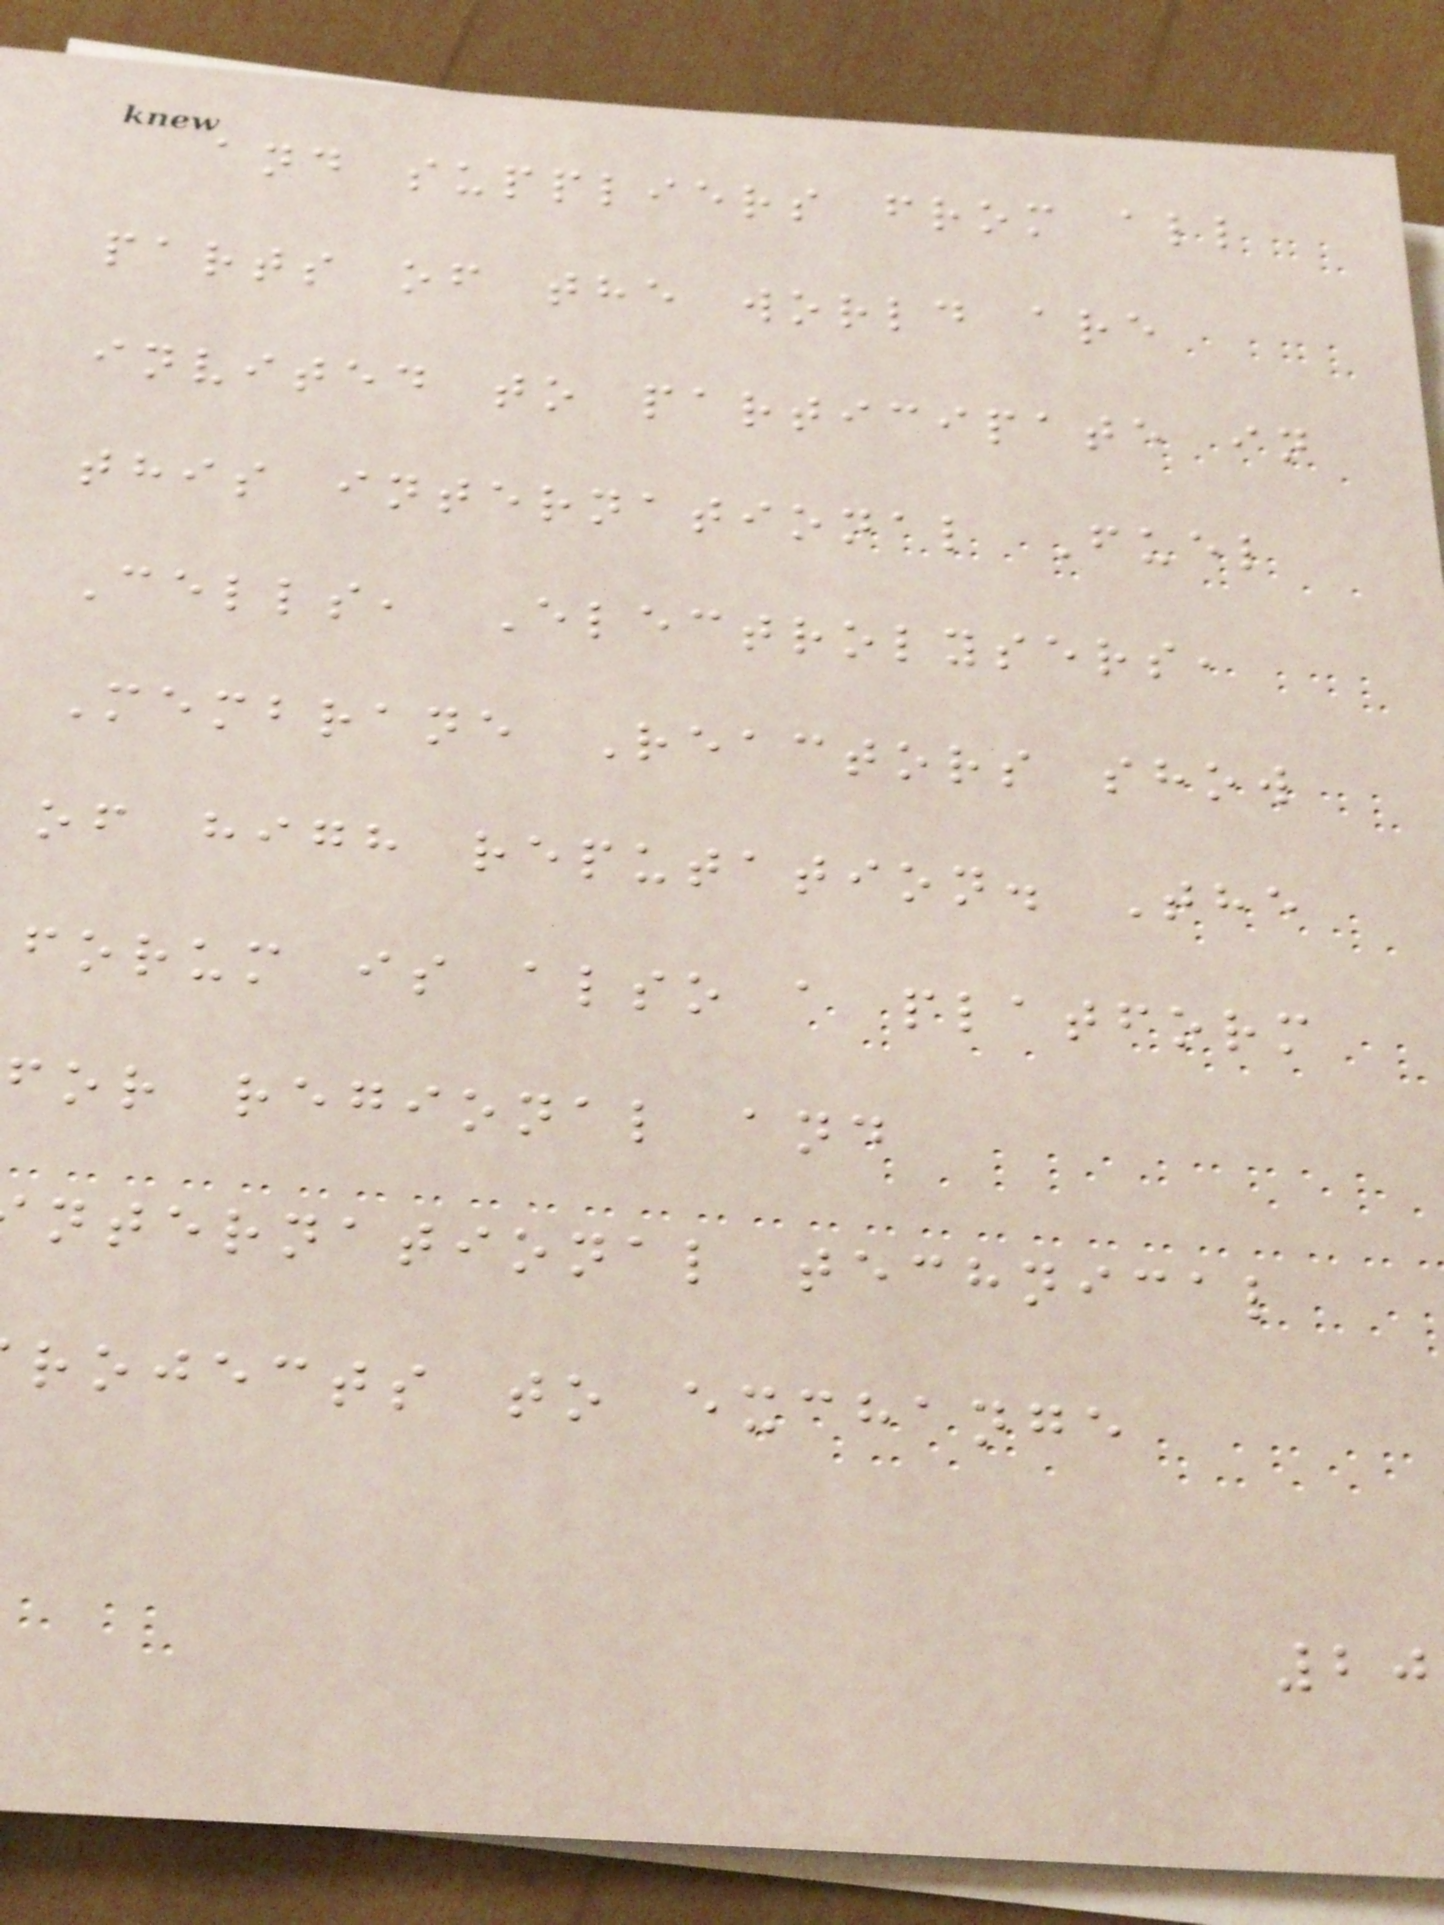and suppliers from all
parts of the world are
invited to participate in
this international Fuel
Cells, Electrolysers,
Membrane Reactors show
of high reputation. The
forum is also a platform
for regional and
nternational technical
rojects to exchange
